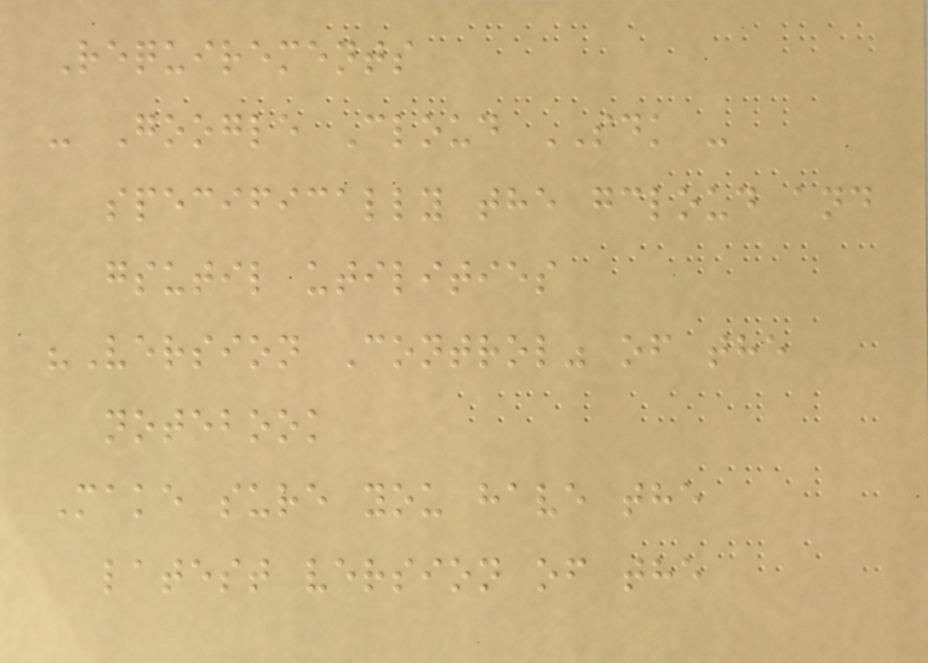Requirements
- Google Cloud SDK -
specifically the gcloud and
gsutil utilities
"Version Control" of the
notebook
Make sure you have the
latest version of the
